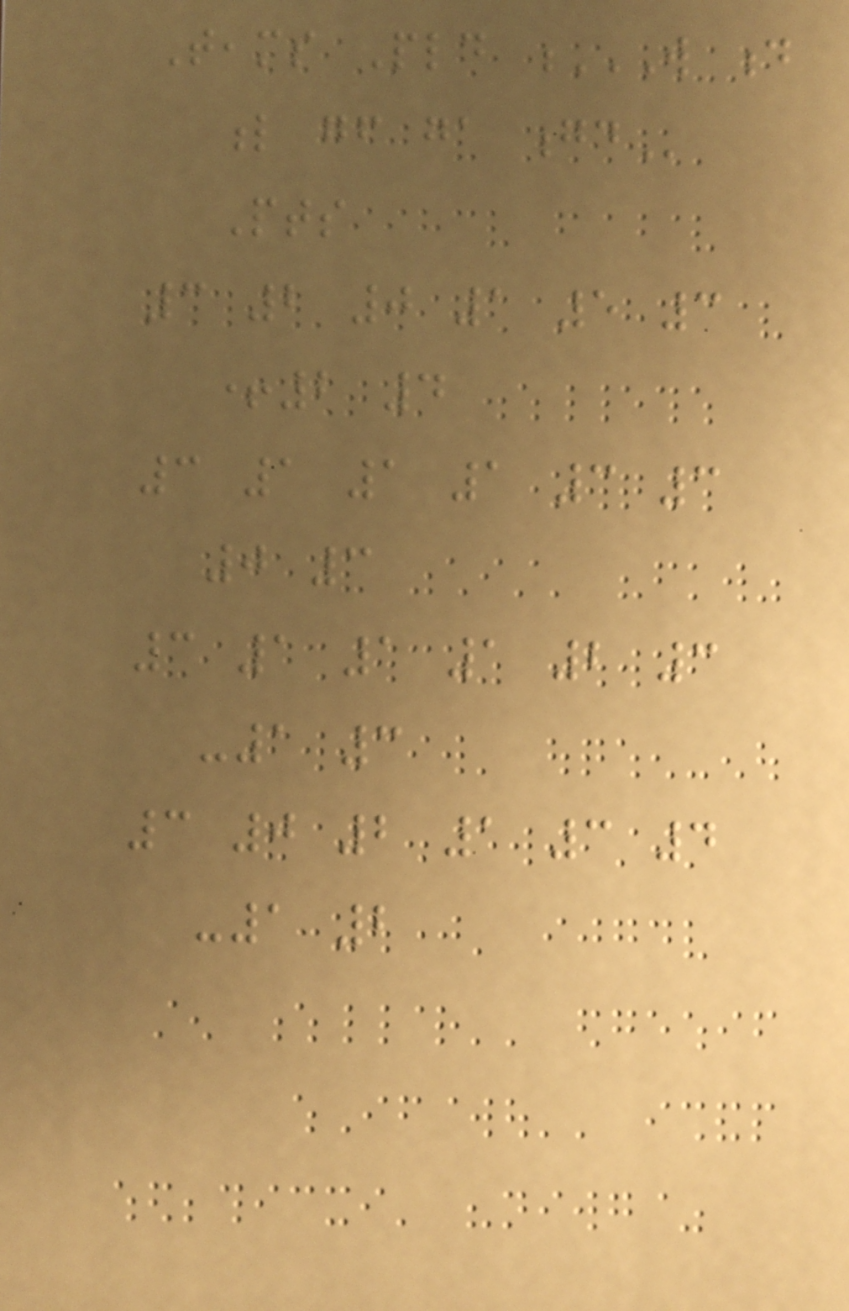Teams Pld W D
L GF GA GD
Pts
3 2 0 1 5 3
+2 4
3 1 1 1 3 3
0 3
3 1 1 1 2 3
-1 3
3 0 2 1 3 4
-1 2
